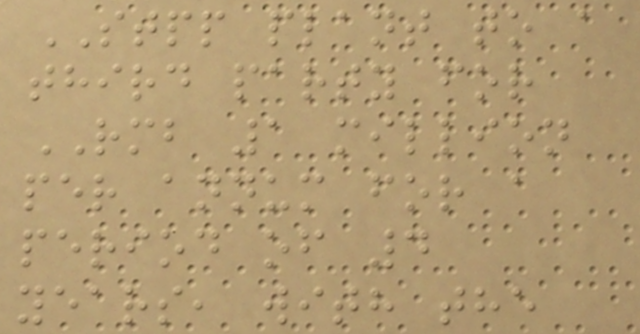STPP plant to a
third party for
RMB 1 million
per annum for a
period of 4
years, with the
